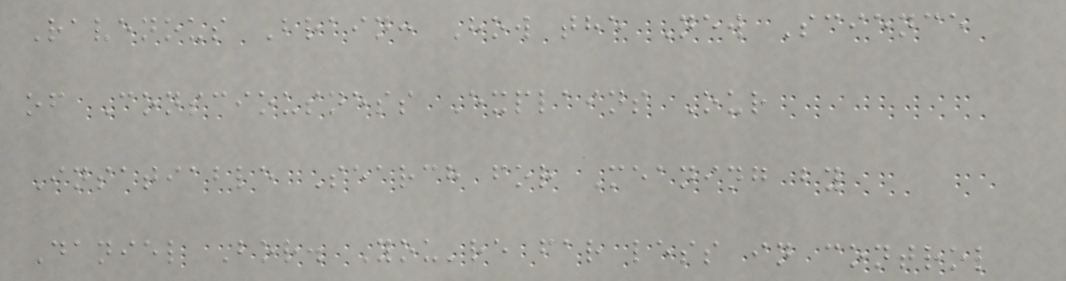Ravenous Brain: How the New Science
of Consciousness Explains Our
Insatiable Search for Meaning by
Daniel Bor. You're far less in control
